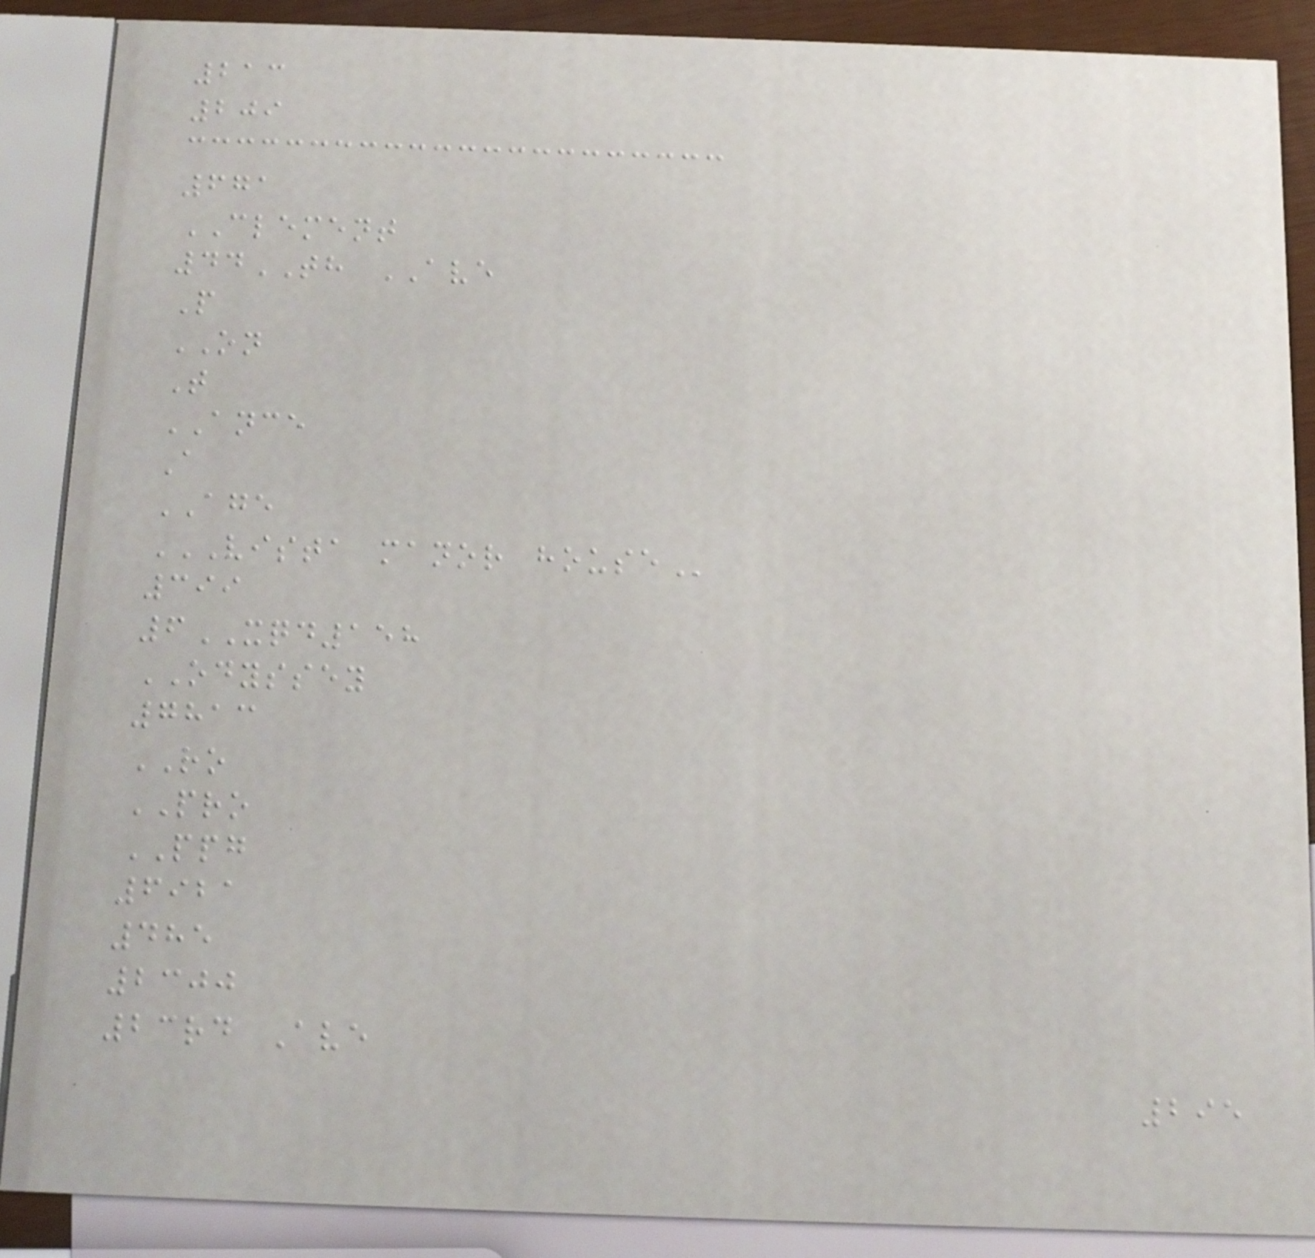213
209
671
CLEMENT
44TH AVE
P
ON
T
ANCE
A
AGE
VISTA MANOR HOUSE
399
6XQD158
ODYSSEY
7813
RO
PRO
PPG
6921
485
2300
23rd Ave
295
